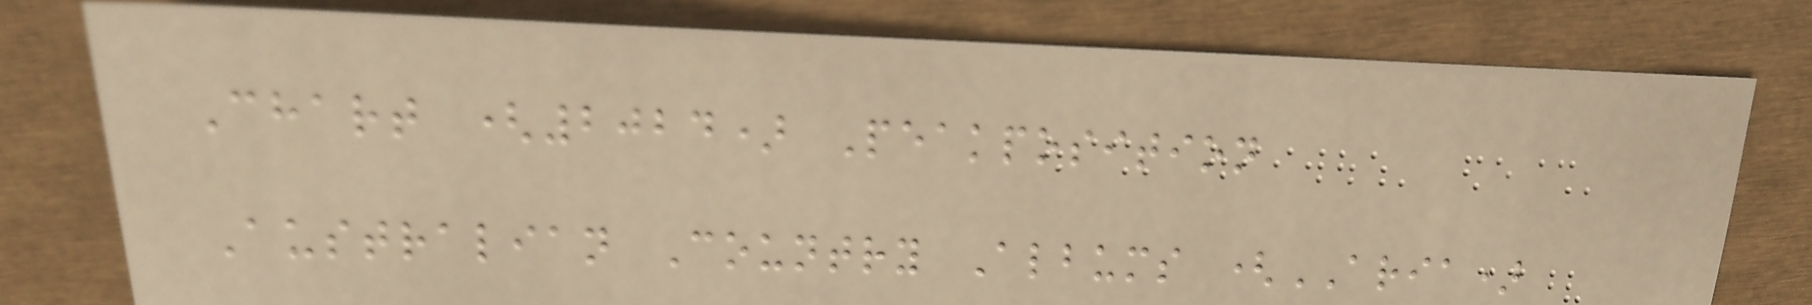Chart (2024) Peakposition
Australian Country Albums (ARIA)
